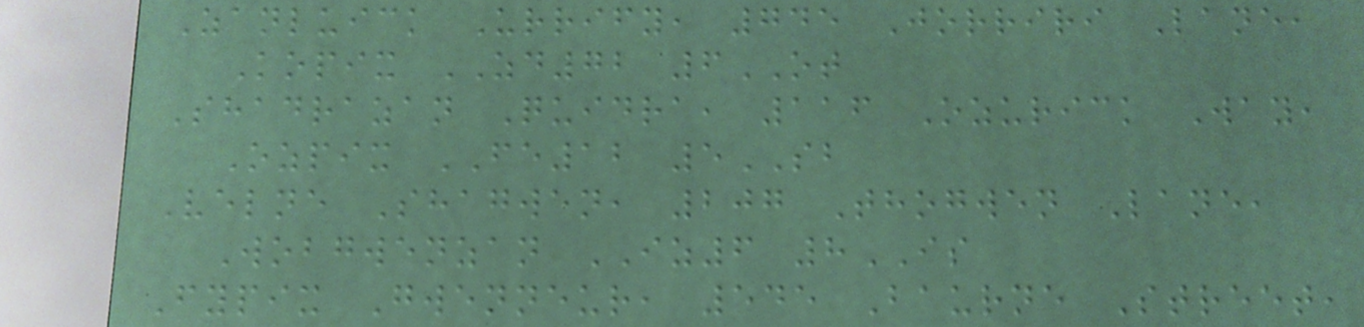Zanluick Urrify, 745 Jorriri Lane,
Kopix ZD72 6OT
Shadrazan Quidra, 116 Ozurick Way,
Ozpix FE12 5SB
Velne Shagwen, 207 Thogwen Lane,
Wobgwenzan IZ6 8IS
Fypix Gwenneur, 545 Baurne Street,
